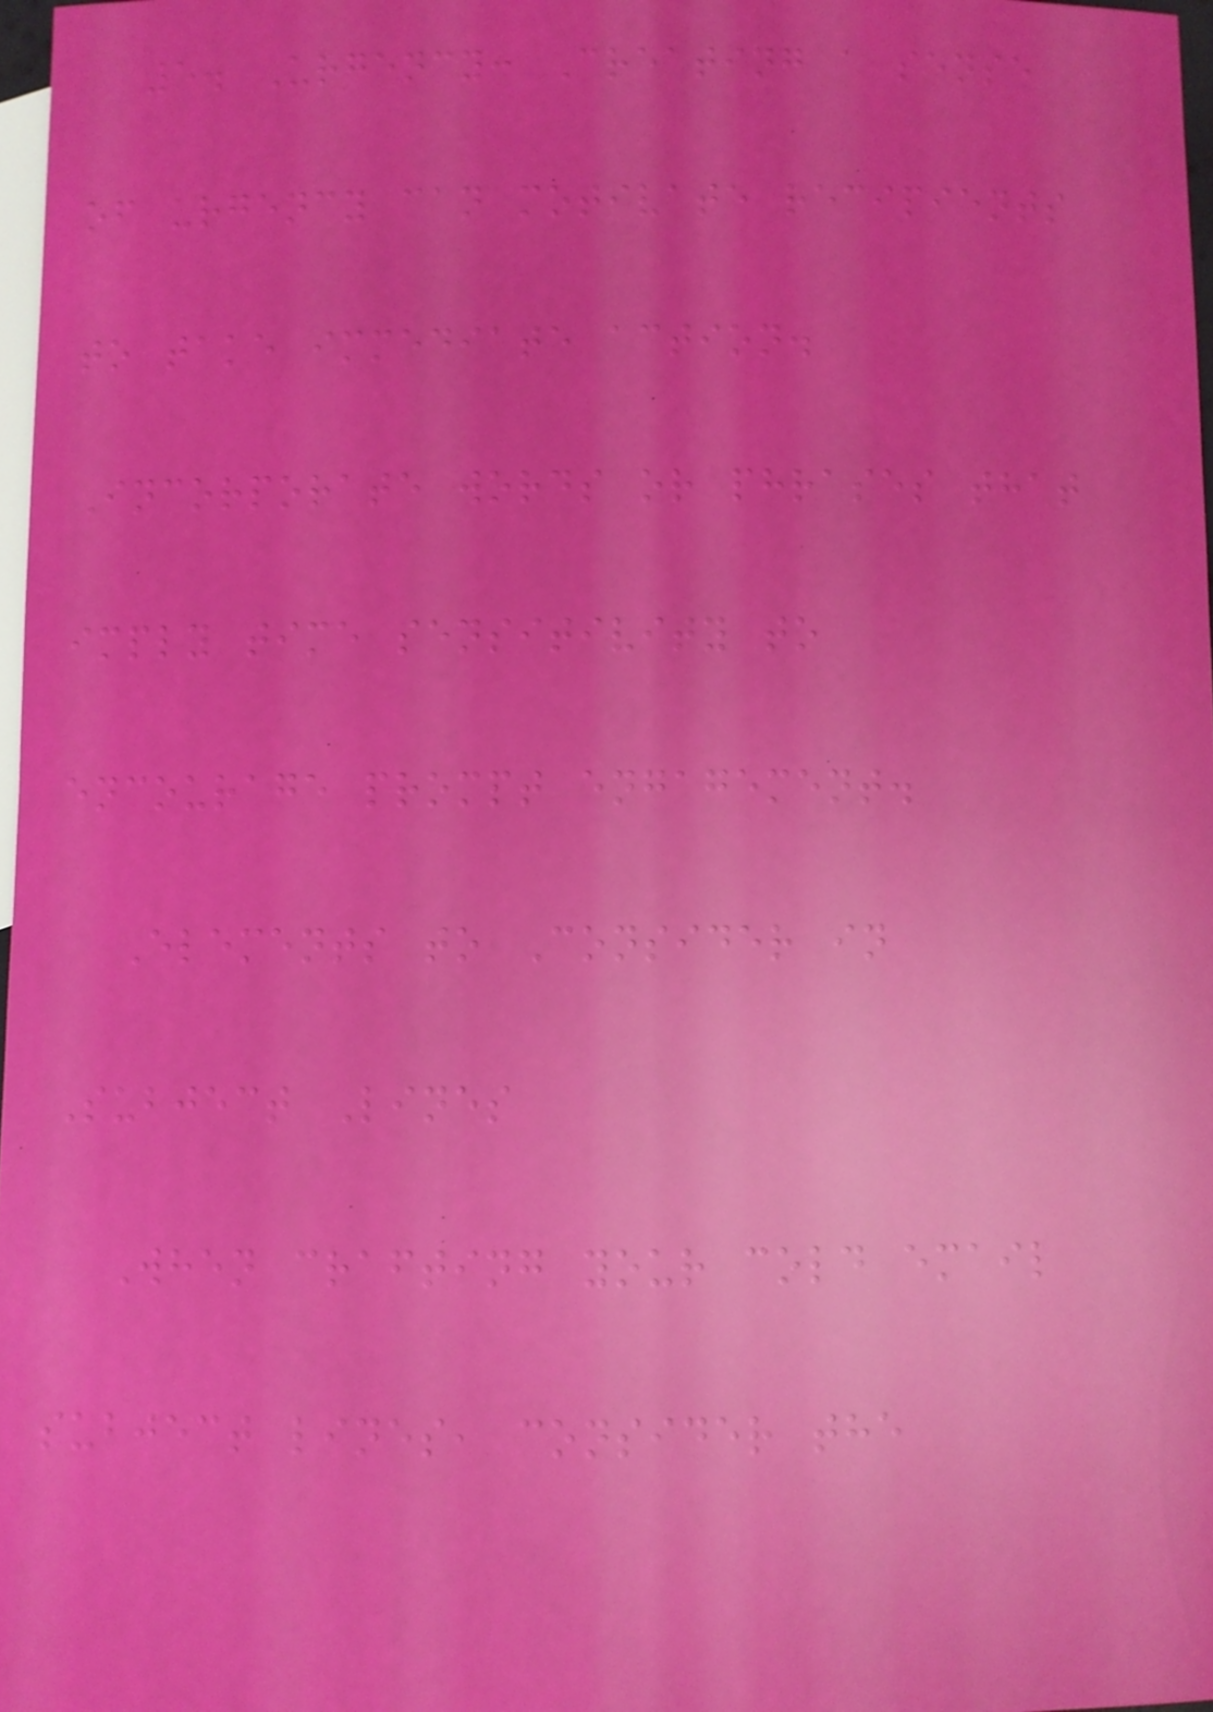5. Urgency: Creating a sense
of urgency can motivate recipients
to take immediate action.
Incorporate words or phrases that
imply time sensitivity to
encourage prompt engagement.
Elements to Consider in
Subject Lines
When crafting your cold email
subject lines, consider the
